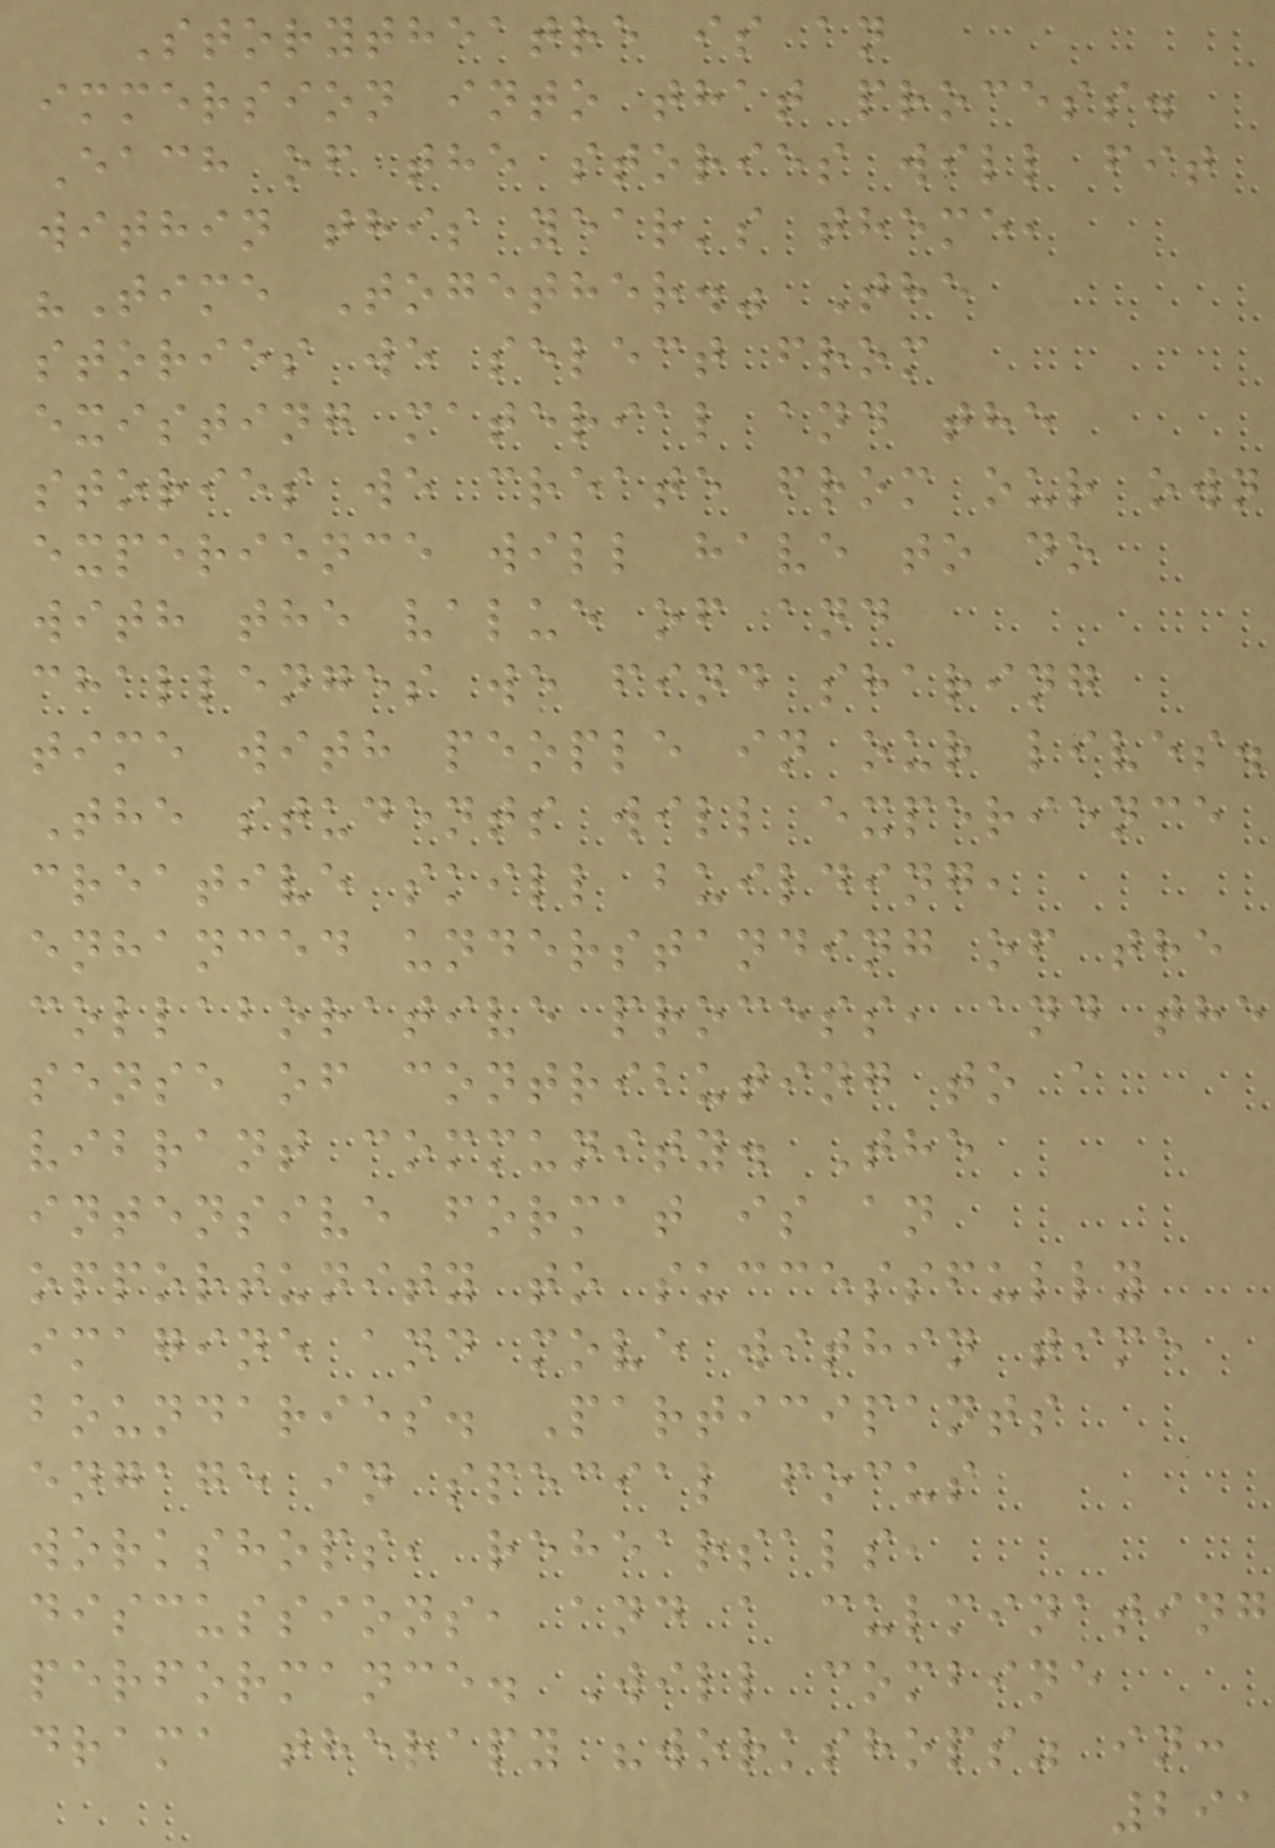Storytheatre is an
immersion into that process.
Each of the stories will fit
within this year's theme,
"Time Together." The
stories we select from
existing material and the
stories we create from our own
experience will have to do
with the value of and
challenges we find sharing
time with people in our lives.
The students will experience
creative skill building,
enhanced understanding of the
collaborative process, and the
sense of contributing to a
vibrant community. The
intensive format is an
opportunity to successfully
imagine and move within time
boundaries. Participants
engage in special focus
workshops, rehearsals,
discussions, and a culminating
performance. Will combine
drama therapy "workshops" in:
291
